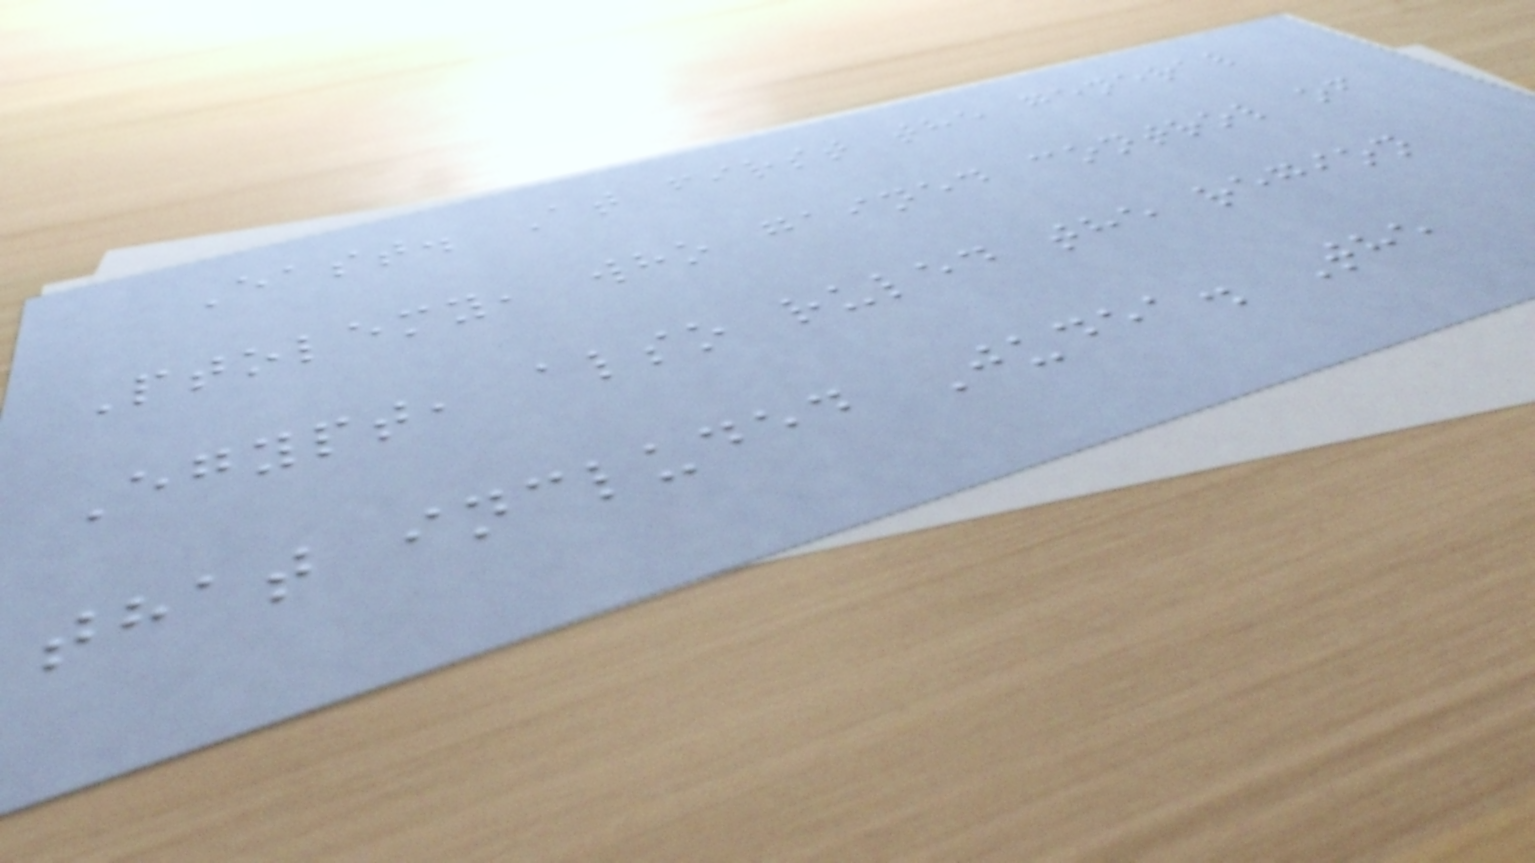East. At first the general
Ptolemy, who gained control of
Egypt, also ruled the region
that included Judea. The
